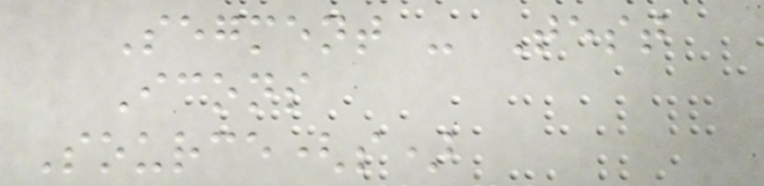Segment - Test
Icons
Source(s)
